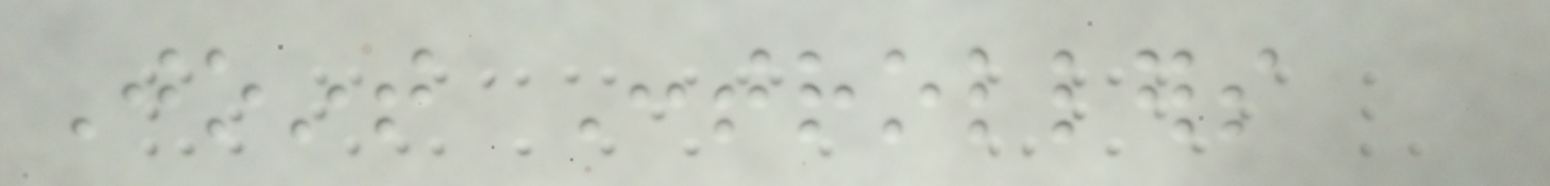Joint Controllers
